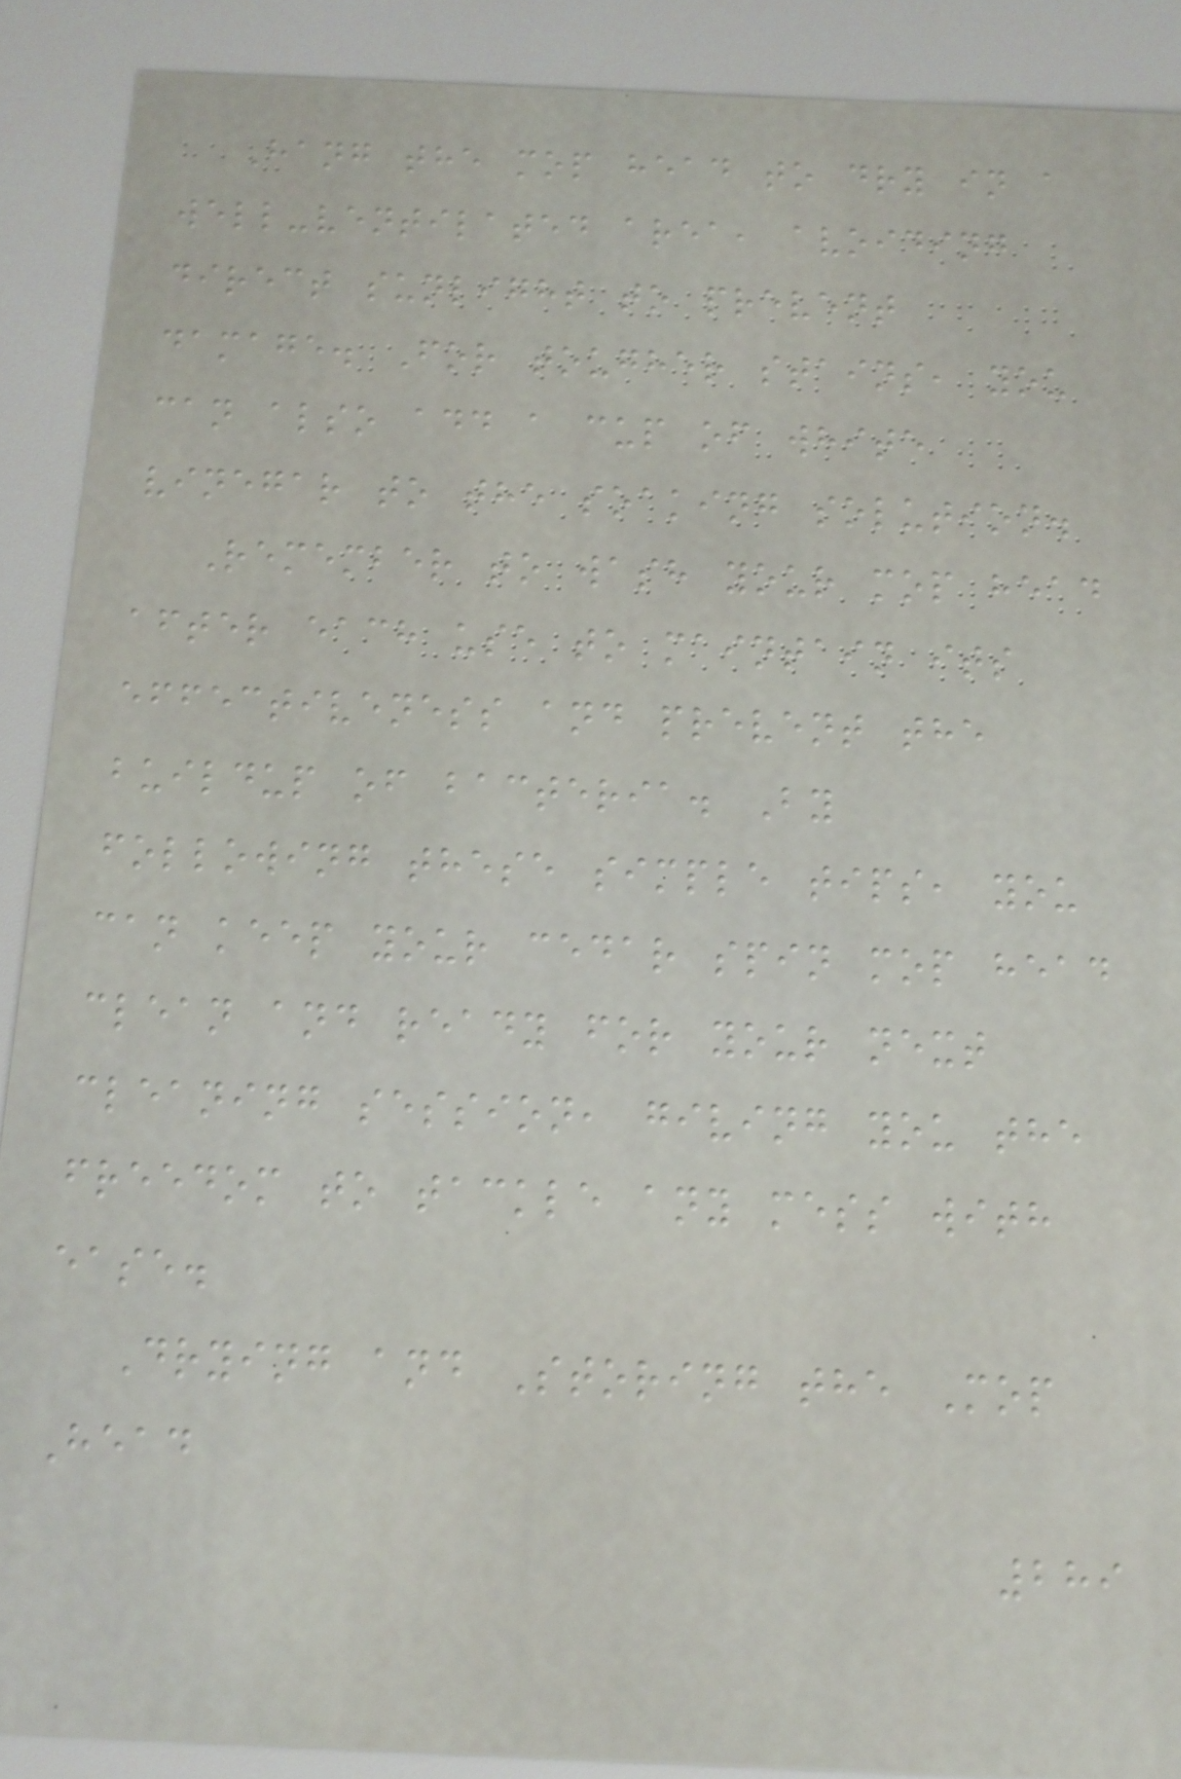Hang the mop head to dry in a
well-ventilated area, avoiding
direct sunlight to prevent
damage. For tougher stains, you
can also add a cup of white
vinegar to the soaking solution.
Remember to wash your mop head
after each use to maintain its
effectiveness and prevent the
buildup of bacteria. By
following these simple tips, you
can keep your cedar spin mop head
clean and ready for your next
cleaning session, giving you the
freedom to tackle any mess with
ease.
Drying and Storing the Mop
Head
289
